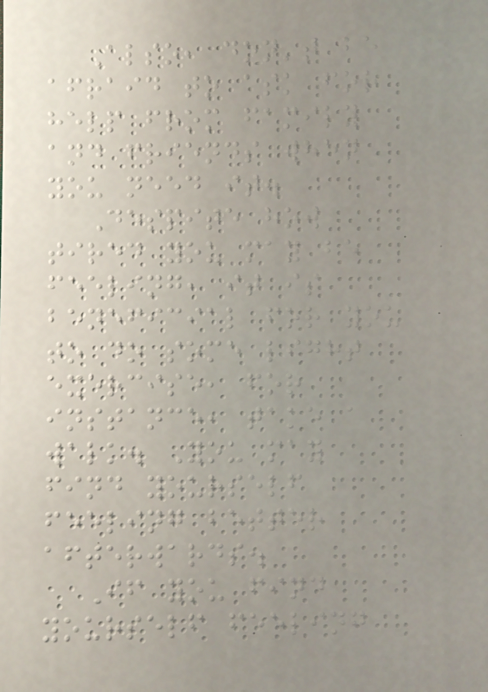Also, don't be
afraid to ask for
help from family
and friends when
you need it.
Despite how
tired you may be
feeling, it is
beneficial for you
to do some light
exercise, for
instance, take a
walk. You may
find yourself
feeling better
afterwards.
If you find
yourself feeling
